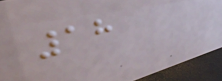18
